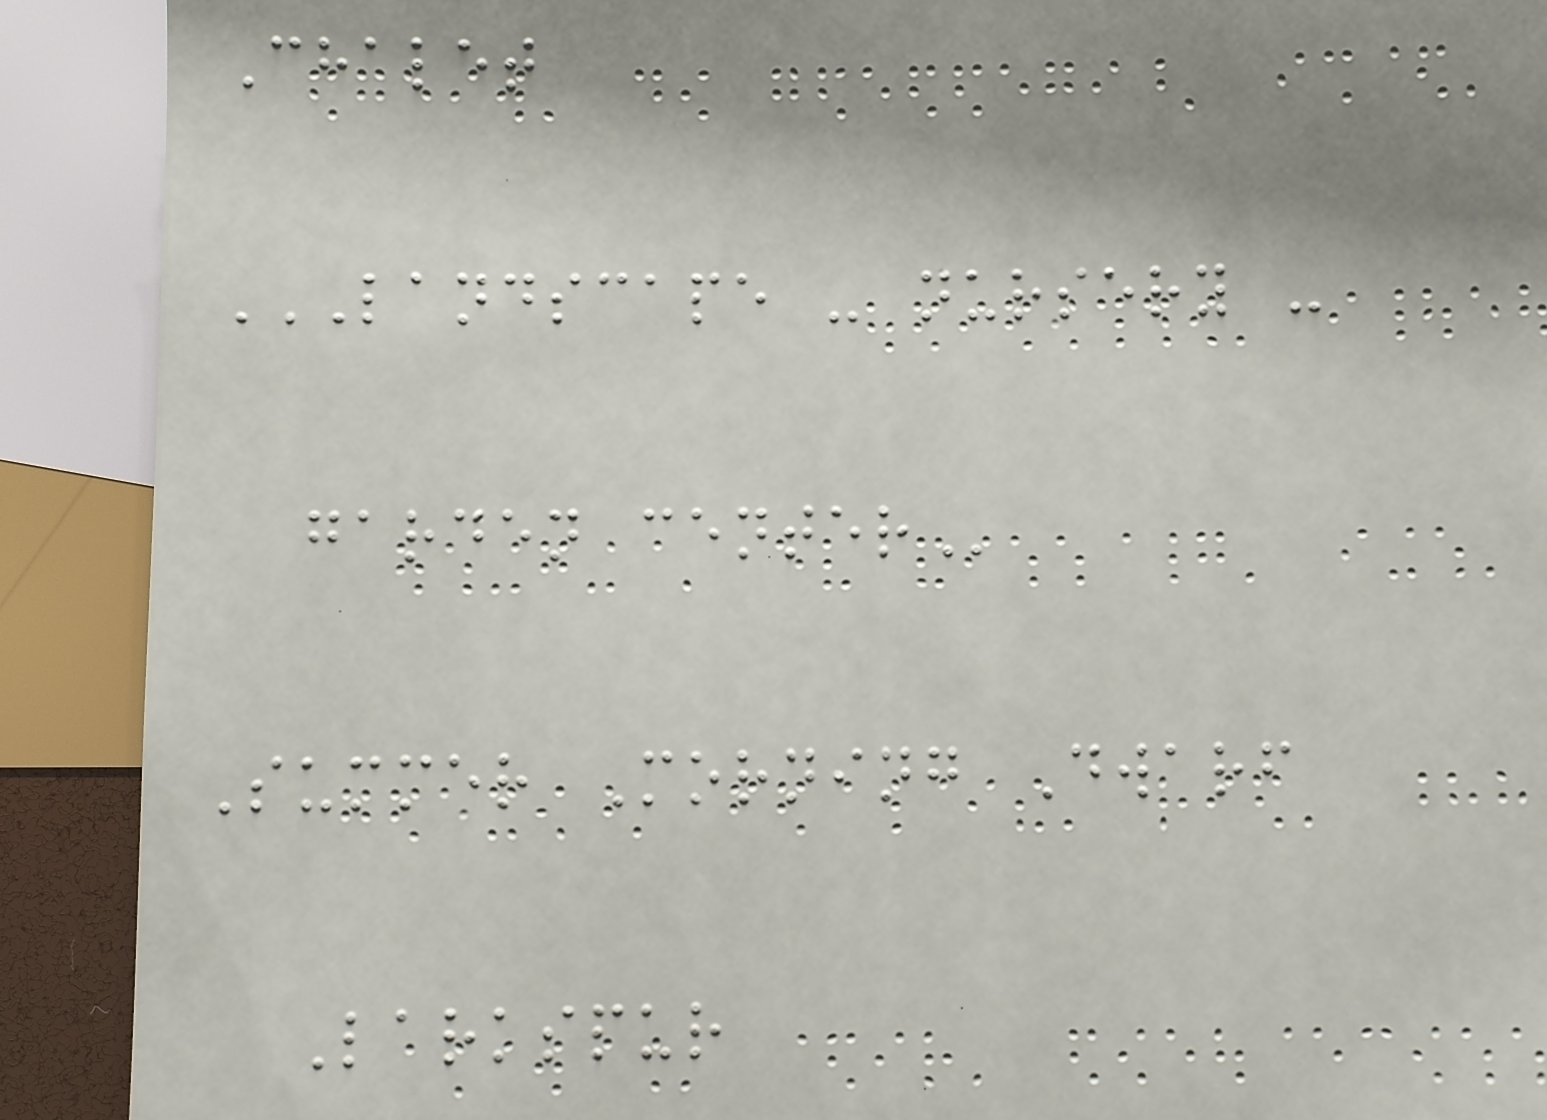Chalet
LANDSCAPE - NURSERY -
GARDEN CENTER
Summer Morning Dwarf
Larkspur
